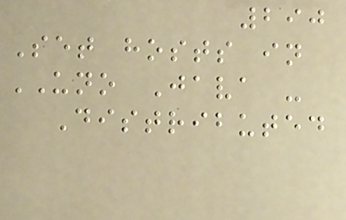290
Set hosts in
UNO Java -
Distributed
